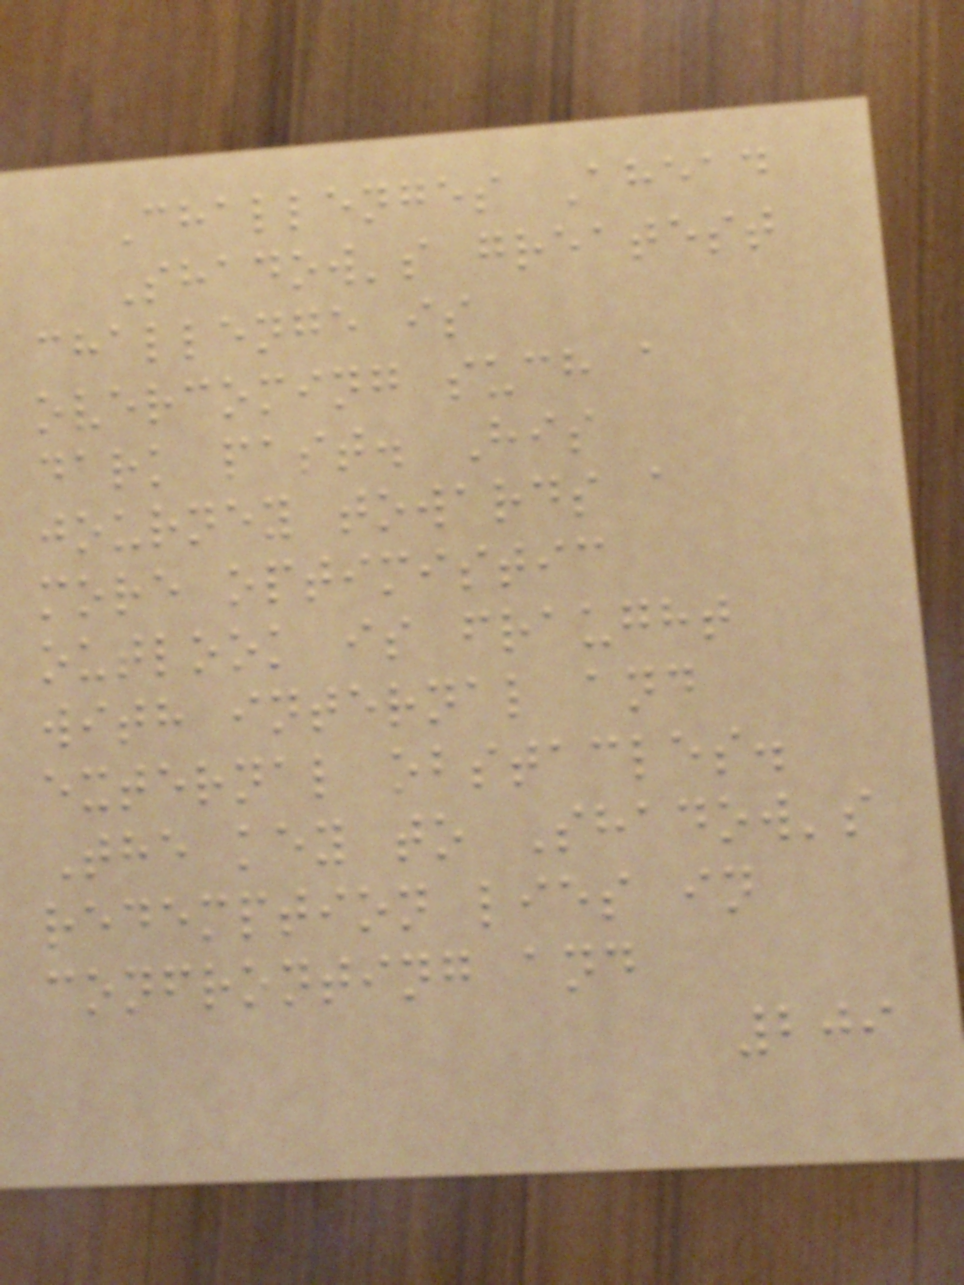Challenges Ahead
Shadow's greatest
challenge is
overcoming such a
dark past. His
journey towards a
more optimistic
outlook is fraught
with internal and
external obstacles.
The key to Shadow's
redemption lies in
confronting and
209
